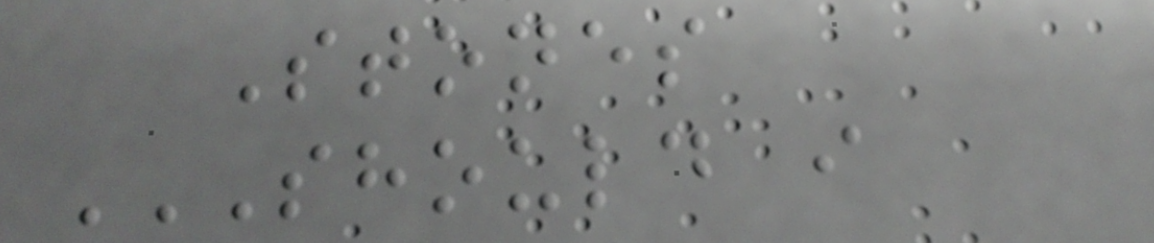Stones
SHOULD I
